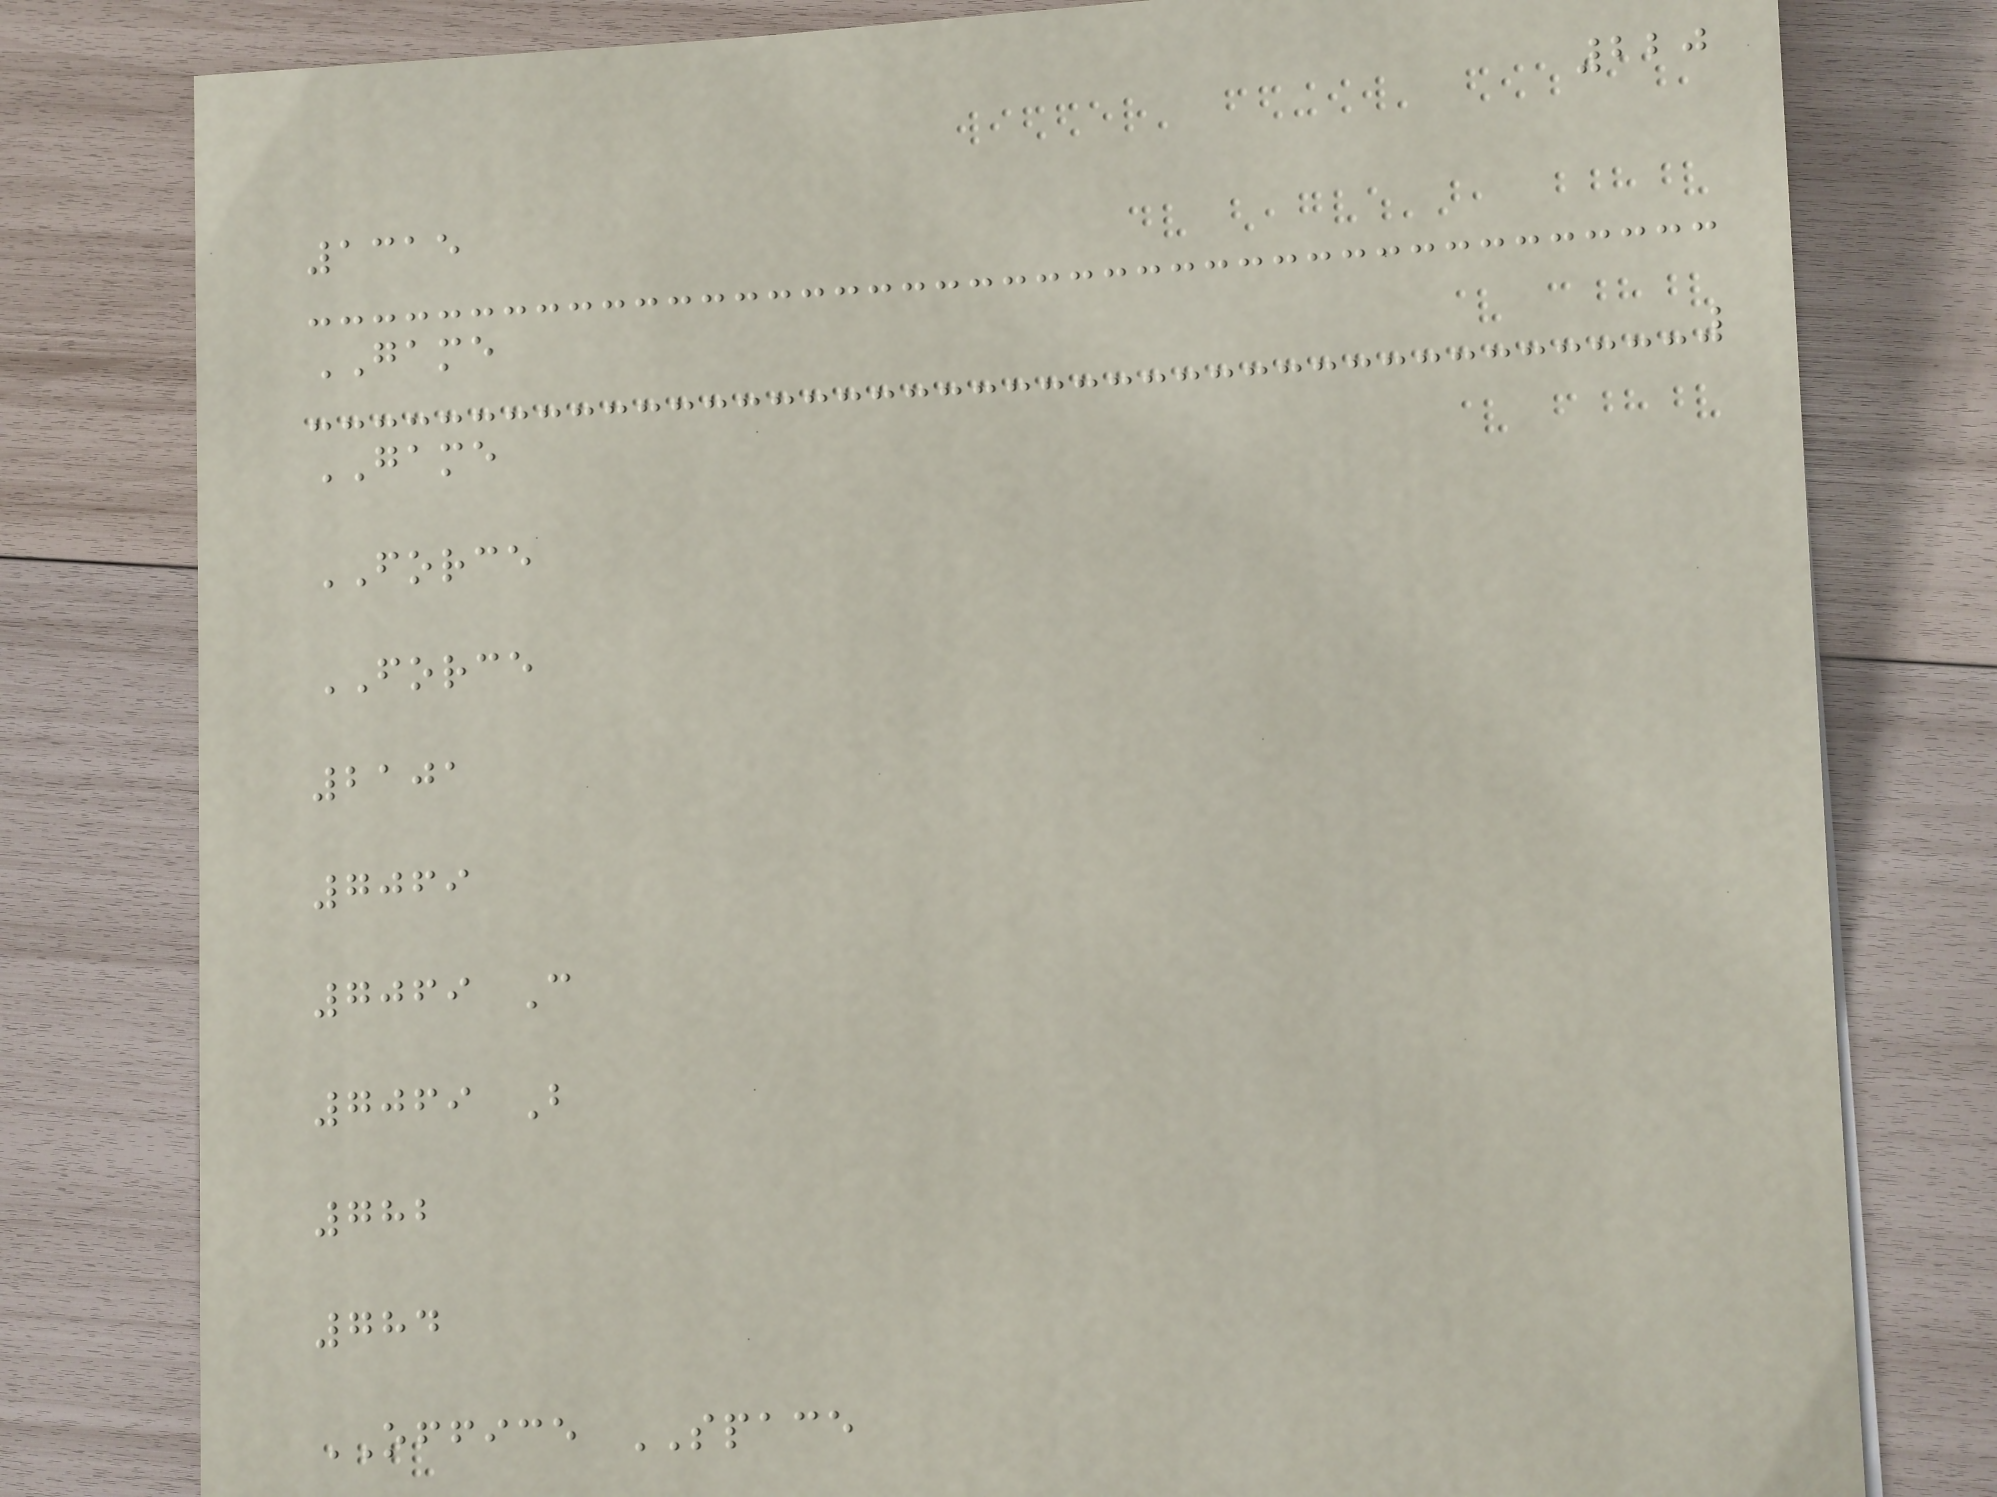220
1315
GAME
GAME
FORCE
FORCE
2101
7069
7069 C
7069 B
782
784
OFFICE SPACE
